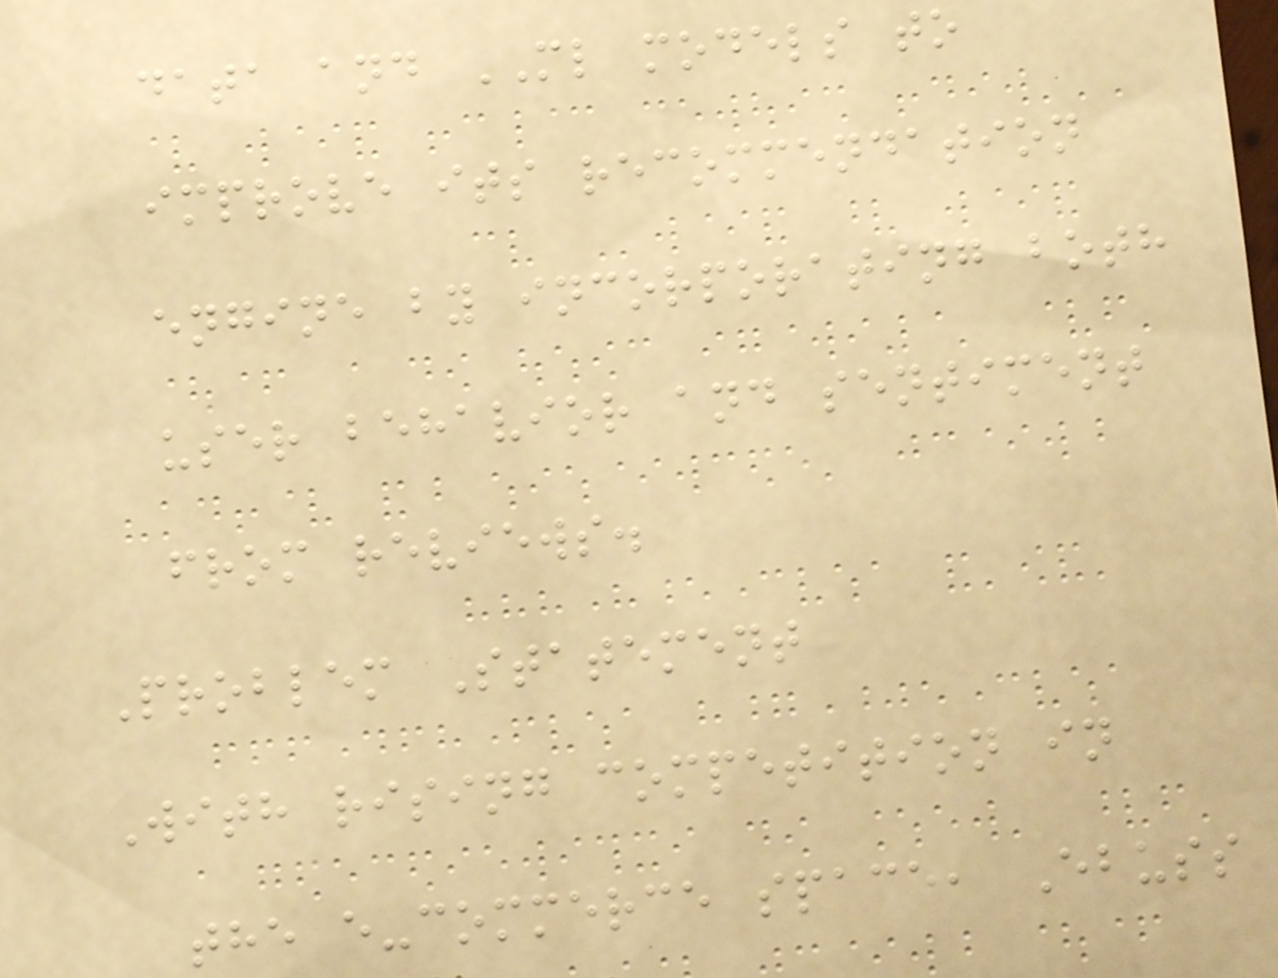data and ML models to
improve its recommendation
engine by incorporating both
user behavior and sentiment
from reviews.
Problem Statement
With rising competition in
the e-commerce space, Ebuss
